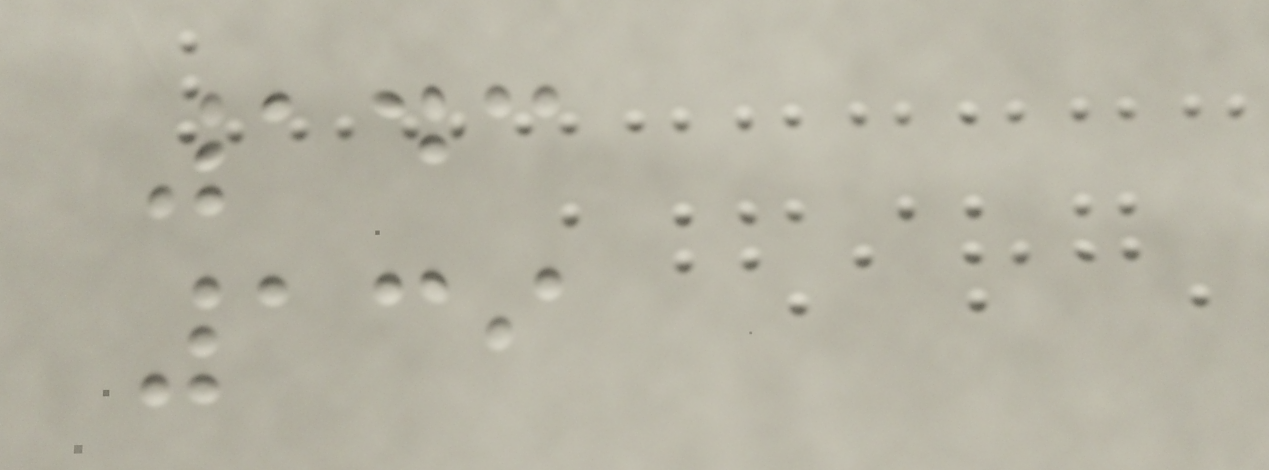143
139
